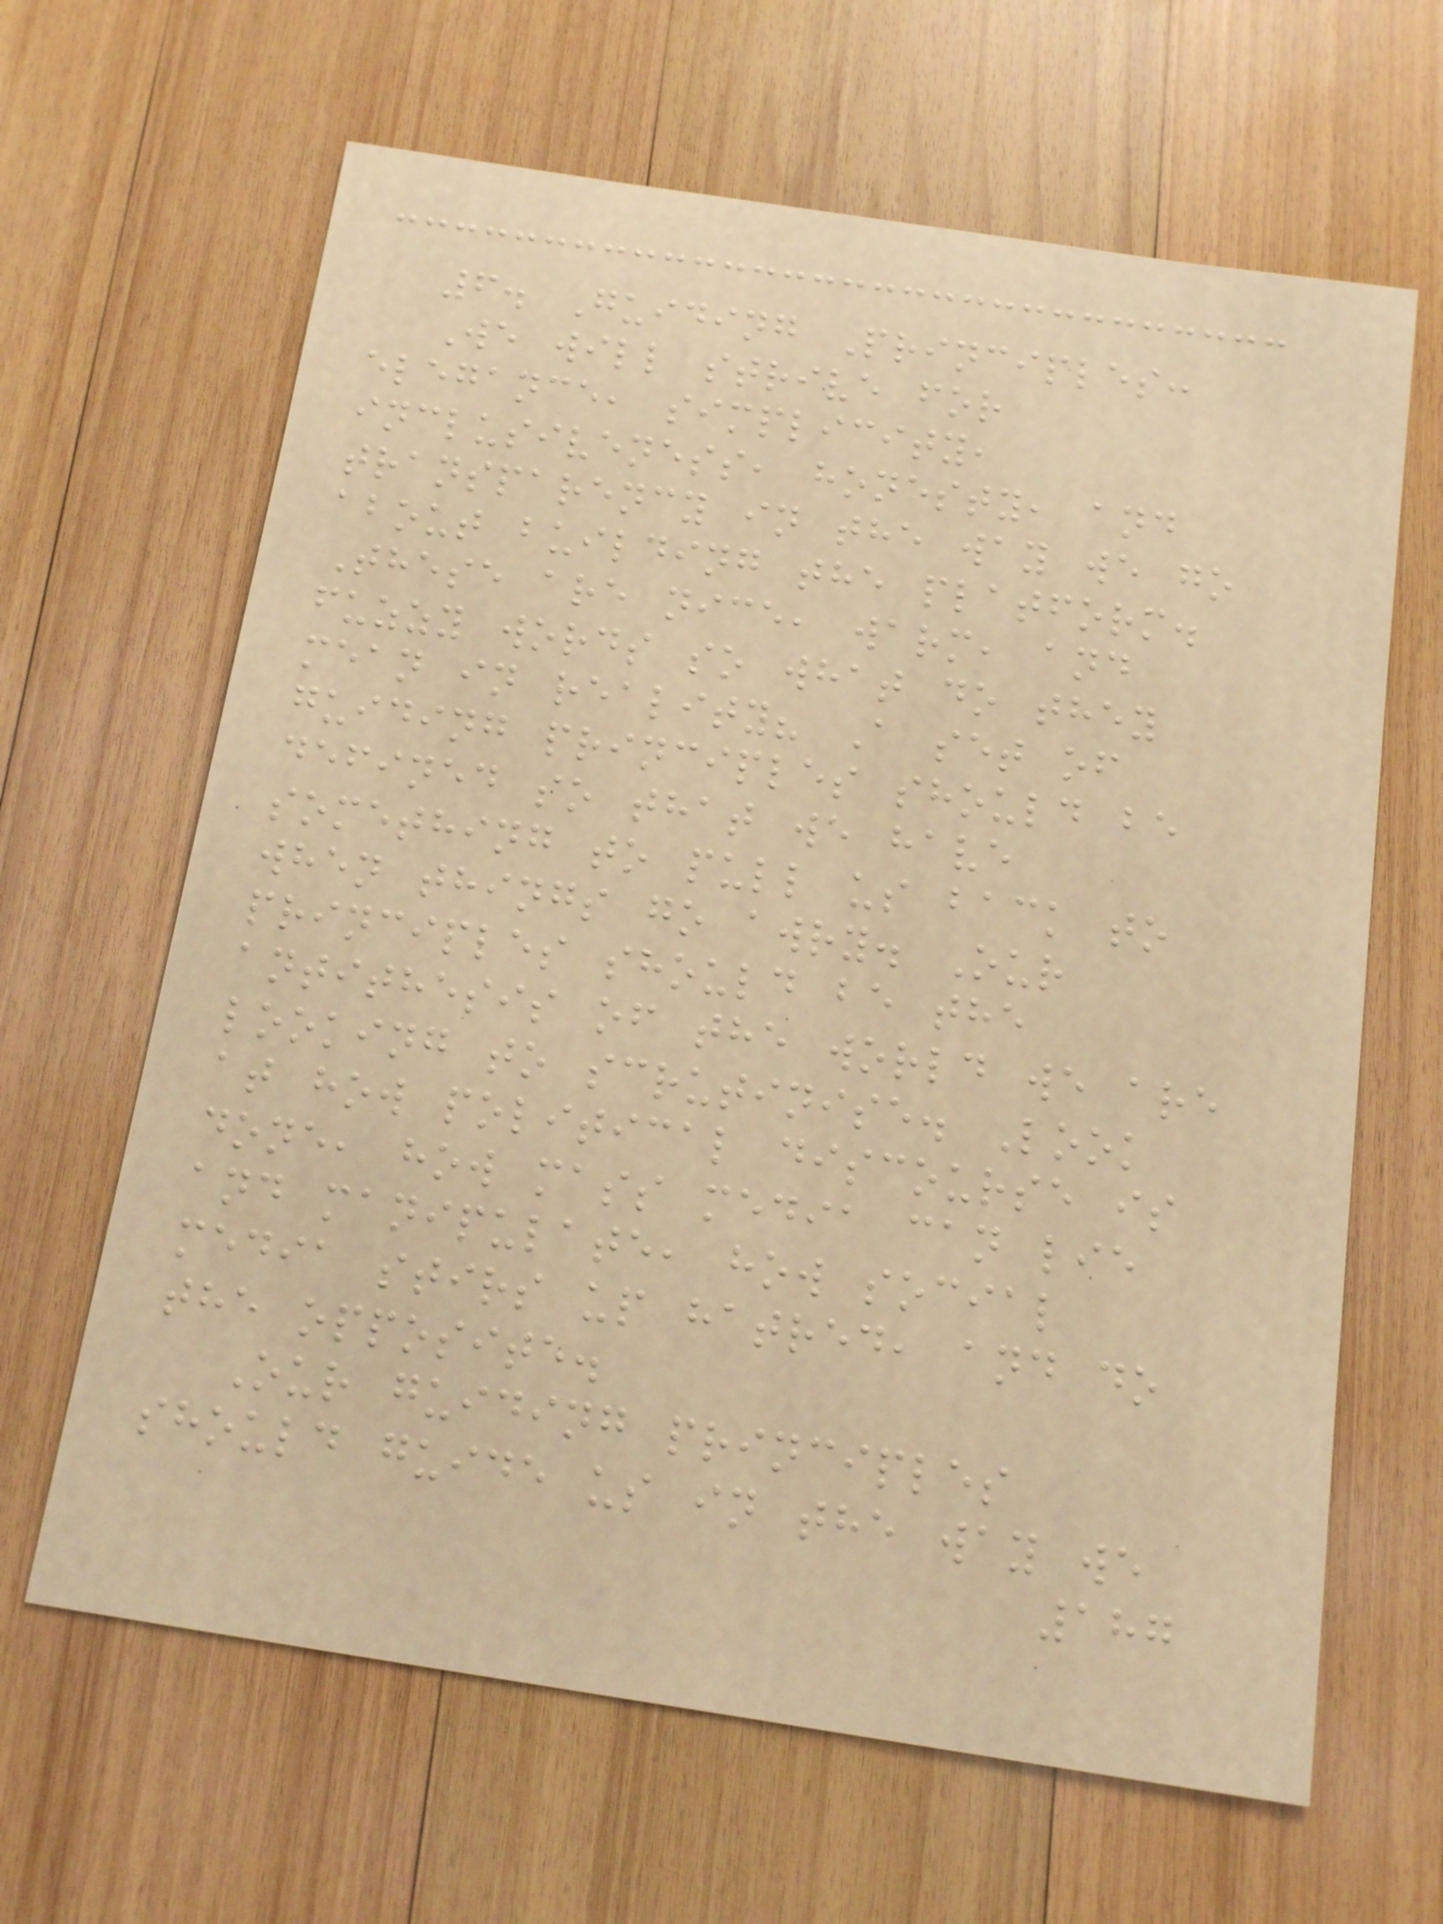6. Guiding Principles:
We will strive for
elegance, simplicity,
inclusiveness, honesty, and
transparency in the way we go
about building the platform.
These are nice, warm, and
fuzzy words so what do they
mean in reality? A set of
guiding principles should be
defined so that we have
something to pull us back to
when things go awry. Our
principles should be the
antithesis of the world we are
looking to scrutinise. Look
at how political discourse is
done, how mass media can lie
and manipulate, how social
media stirs up hatred, and do
the opposite.
Our guiding principles
should guide us in the way we
187
